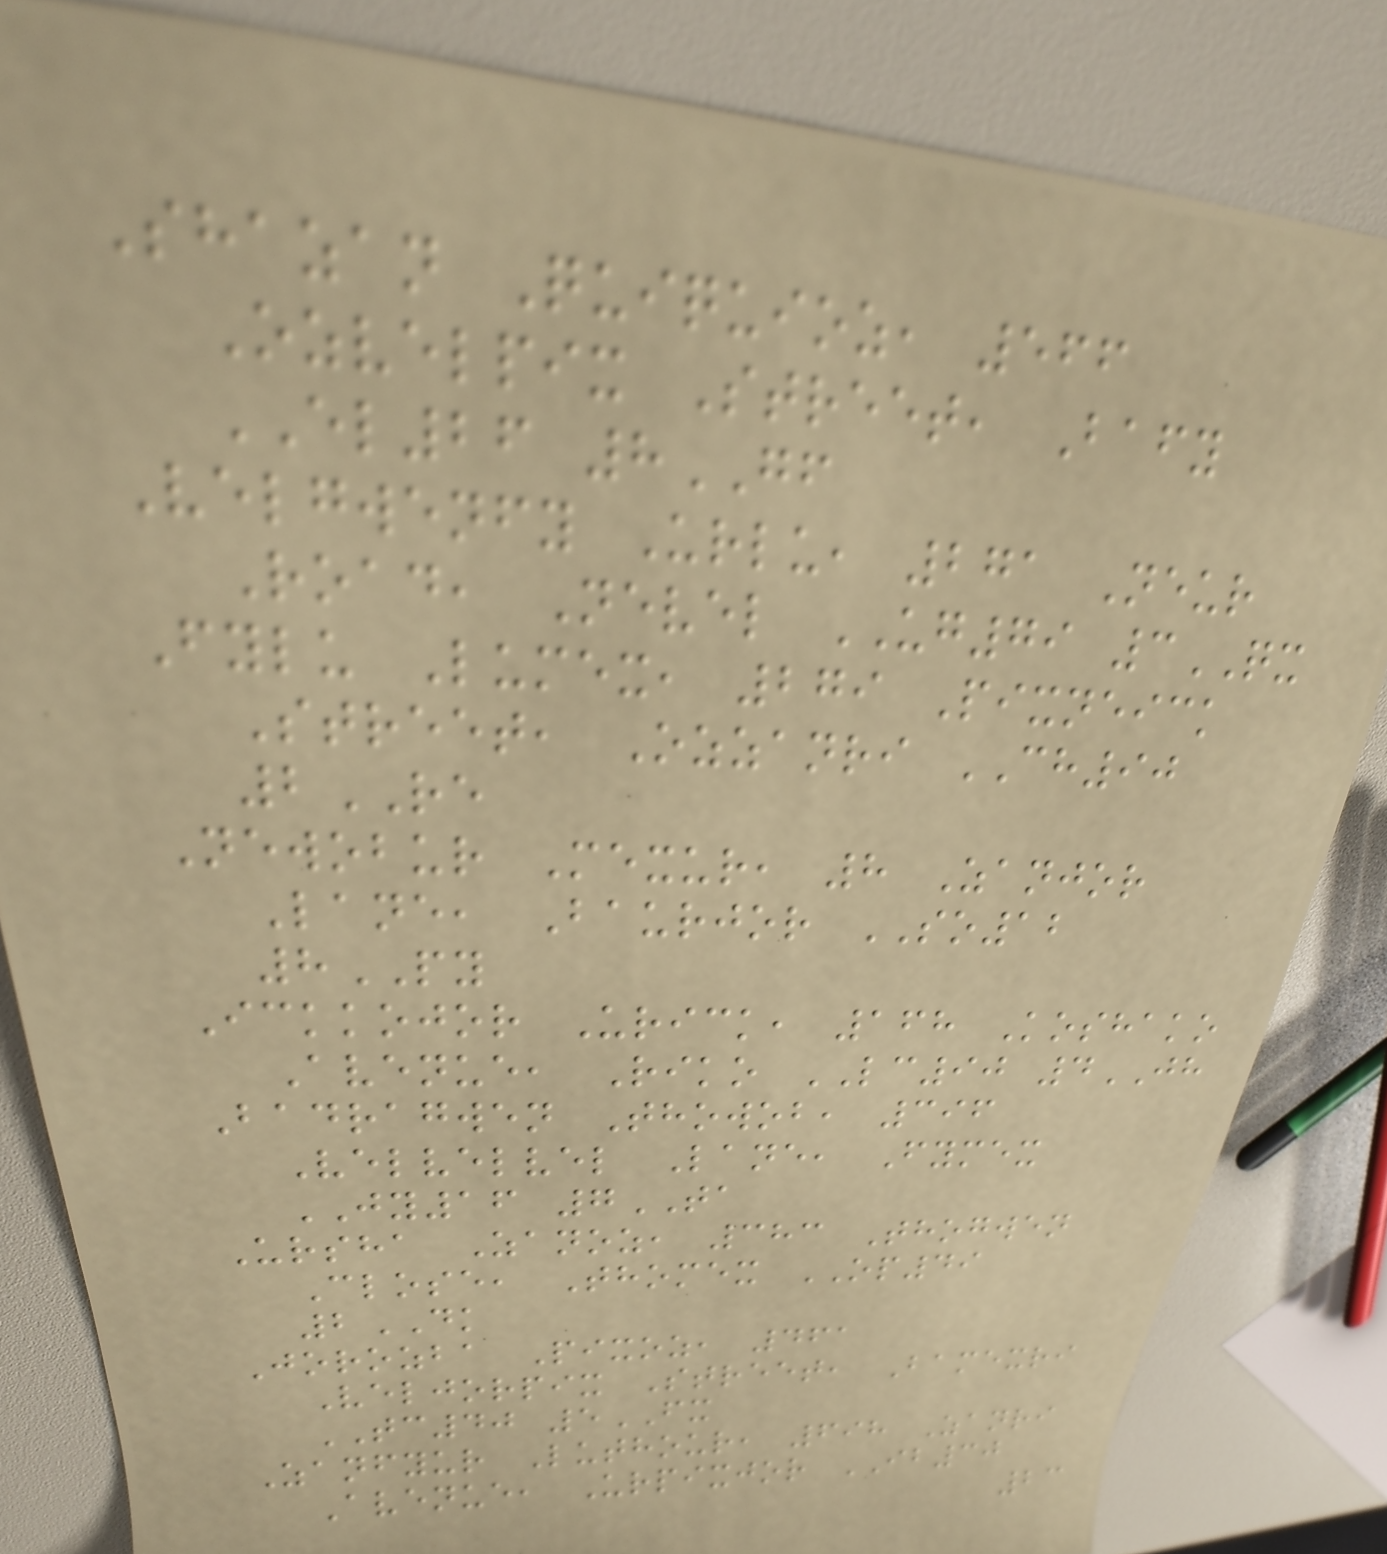Shazan Quiquioz, 566
Ozvelpix Street, Bafy
EL26 8GF
Velgwenfy Urlu, 271 Neur
Road, Nevel UG79 3QX
Fylu Lumex, 279 Pixneick
Street, Ozzanri CH90
2RE
Newobur Mexur, 8 Zanjor
Lane, Baurjor SO12
8PY
Ickkojor Urick, 168 Koshako
Avenue, Riko LC90 4JH
Badragwen Thowob, 396
Velvelvel Lane, Fymex
JY16 7TA
Ursha Zanoz, 383 Thogwen
Close, Thomex OP49
2DK
Jorozba Pixoz, 461
Veljorpix Street, Bamexri
TC40 5FX
Zanfyur Luthour, 698 Zanri
Avenue, Urpixjor IB30
23
